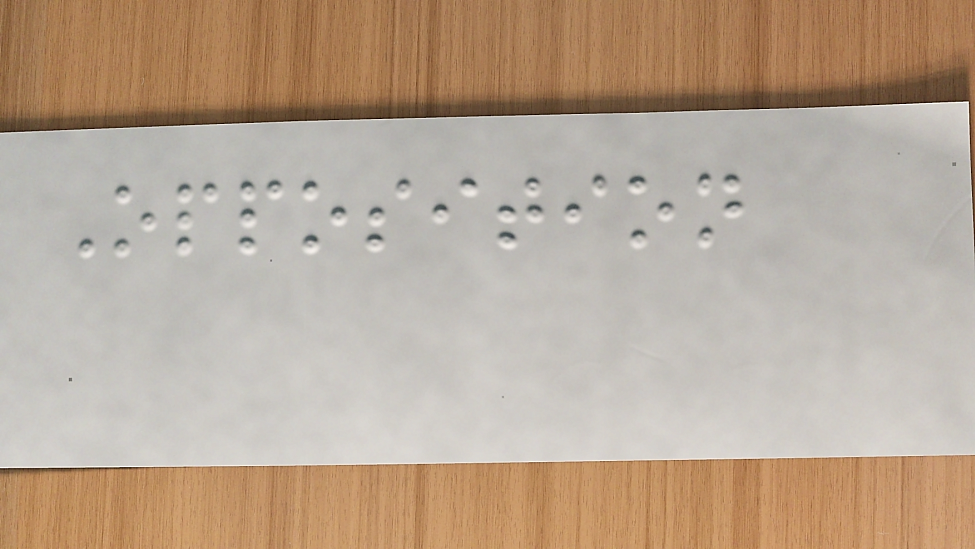Opposition
